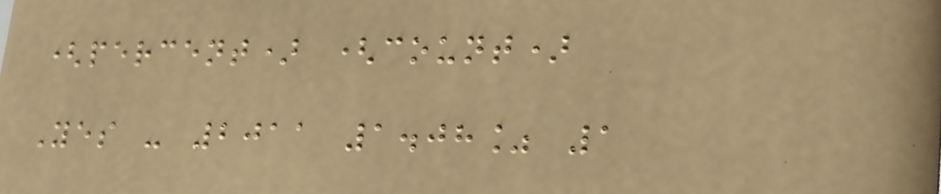(percent) (count)
Yes - 2011 1.08% 1
